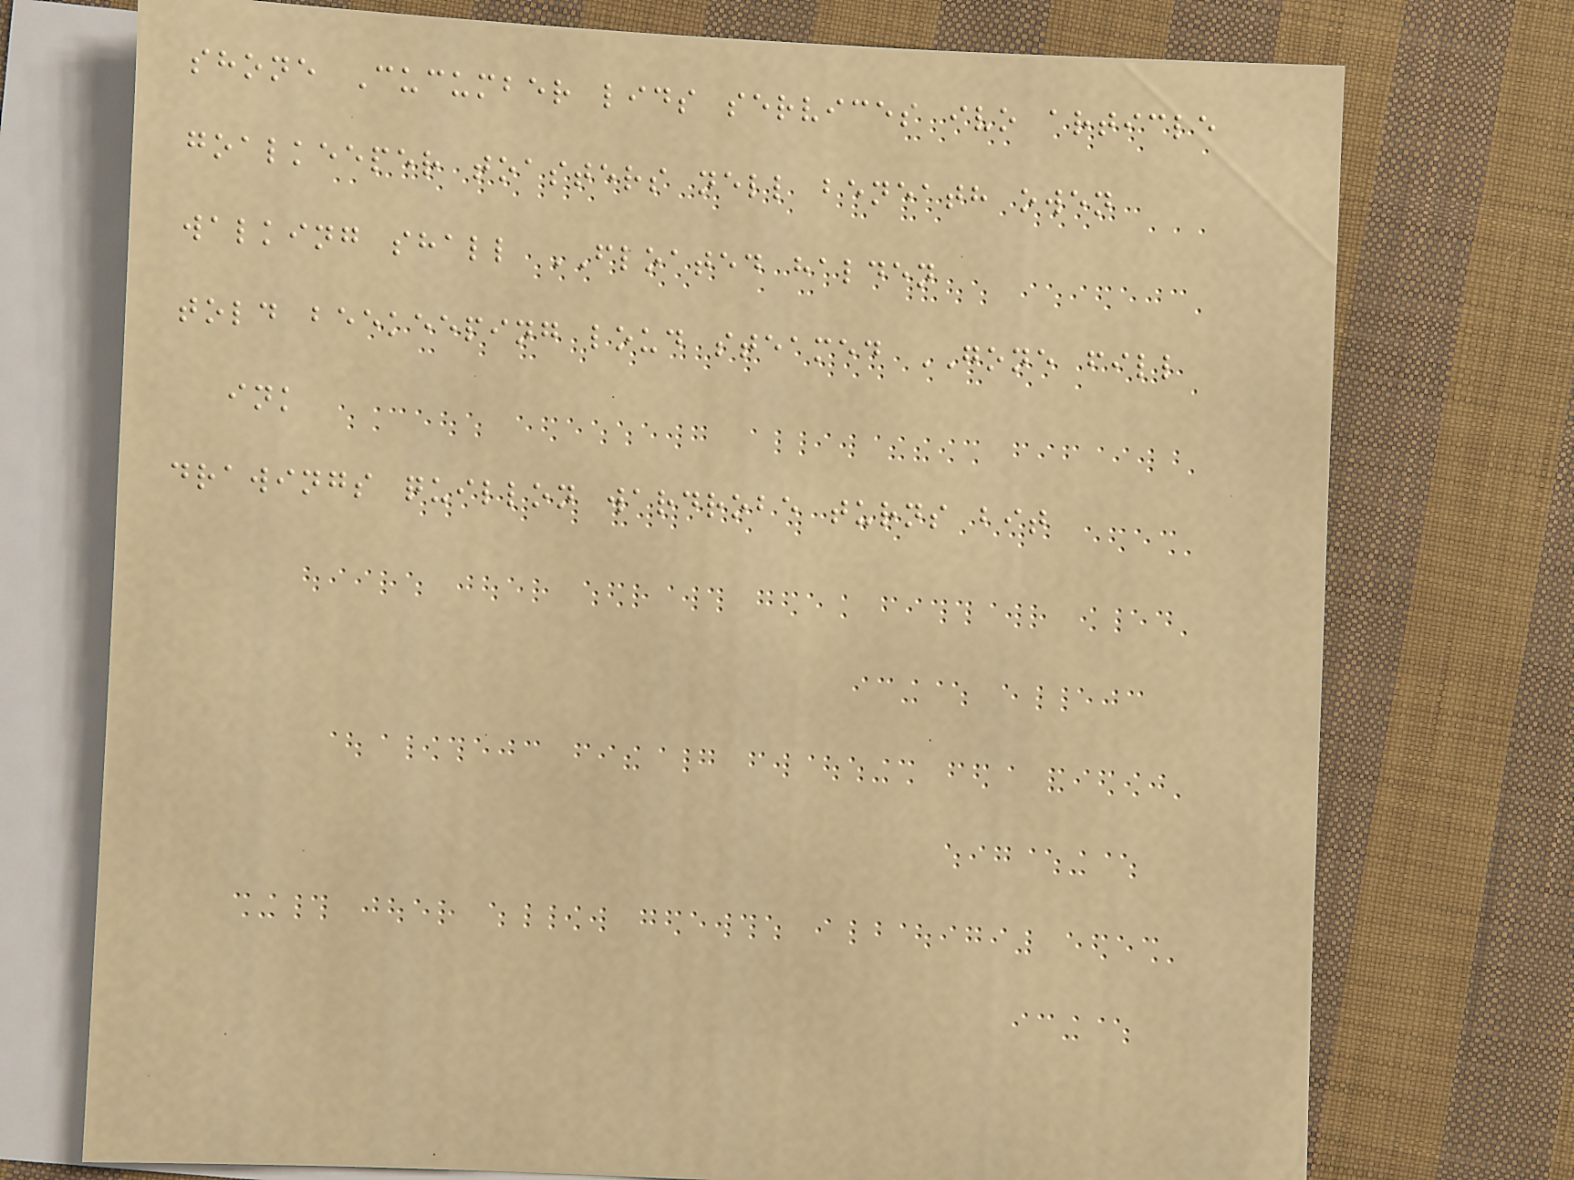shone Cucumber lids services ivo article
goalkeeper toasters nell beneath owen
walking shall FLOATED halden
told beekeeping loud steamed GONE fill
ink
drawings quillon wardrobe turns bit
